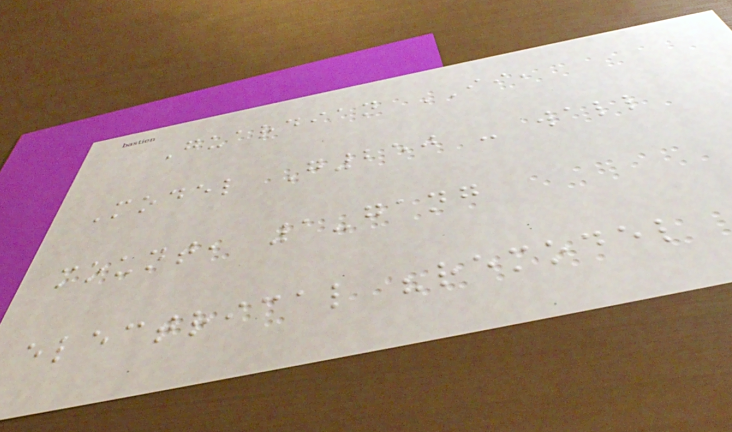Guardian II,
Model G250 - wall
mount, 1-gang
electrical "remodel
